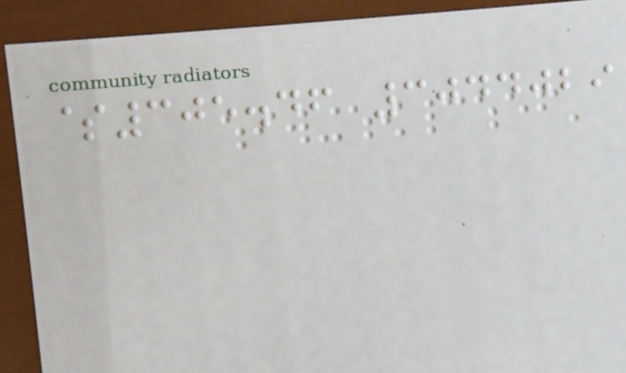$305.46 3044029
